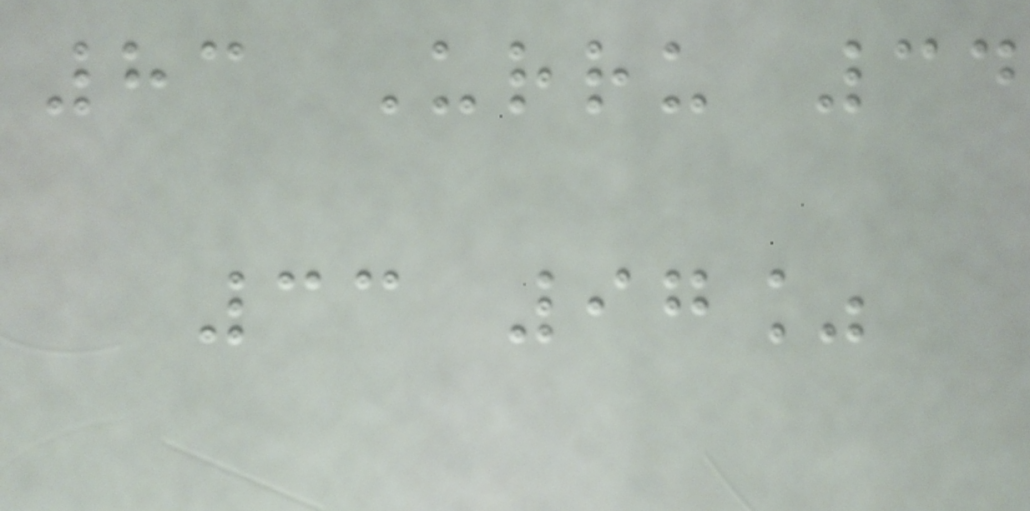83 Urru 34
33 97%
